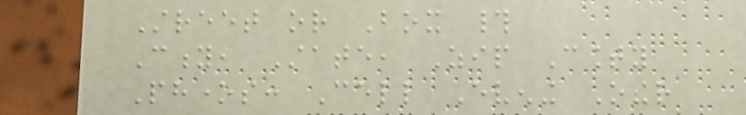Street or Box #
City, State, Zip County
Phones: Cell Evening Other
